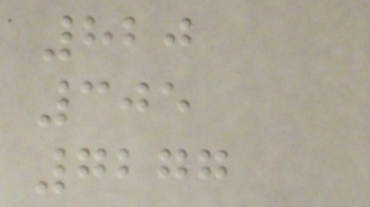820
305
7277
